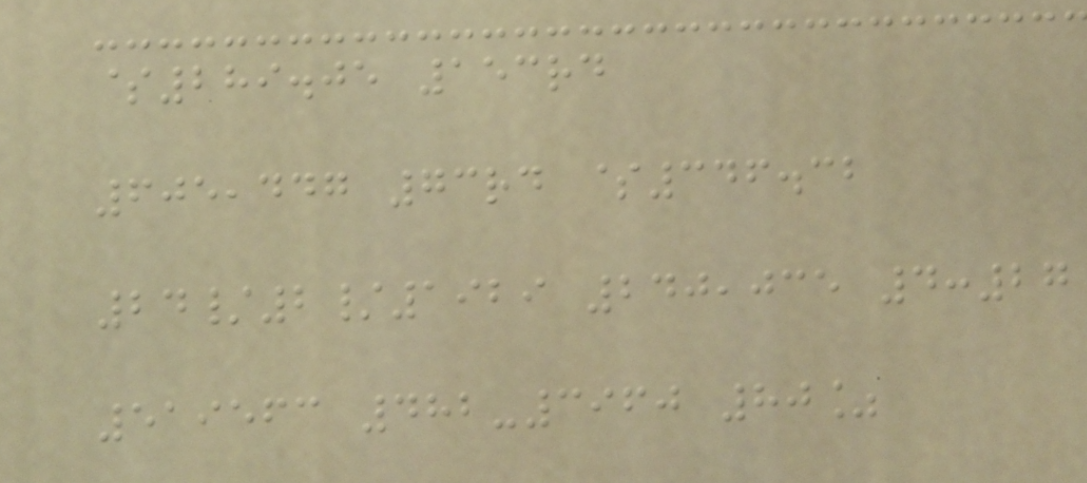$289.05 153rd
605,447 73rd $346.32
24/2/1929 240,035 4:27
519563 482-3960 80%
